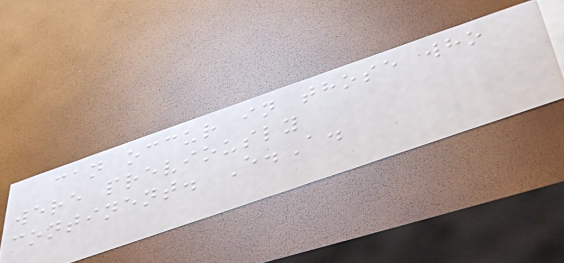can occur in those who
were previously
continent. E.A.
